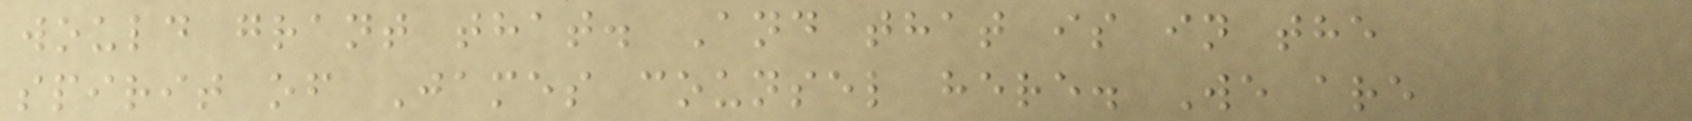would grant that. And that is in the
spirit of James counsel here. We are
